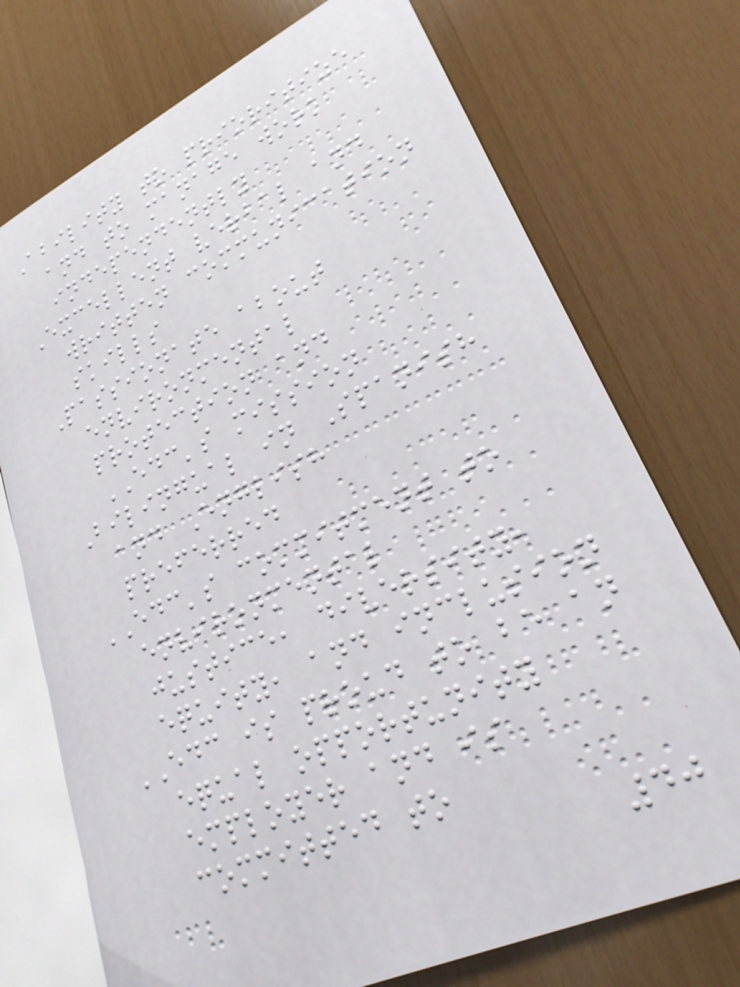Ability to prioritize
and to manage work
independently
Excellent verbal and
written communication
skills
Passionate about
environmental
protection and
EDC's mission
Bilingual in Spanish
and English
preferred
EDC's commitment to
environmental
justice, diversity,
equity, and inclusion
EDC is proud to be an
equal opportunity
employer and is
committed to
40
